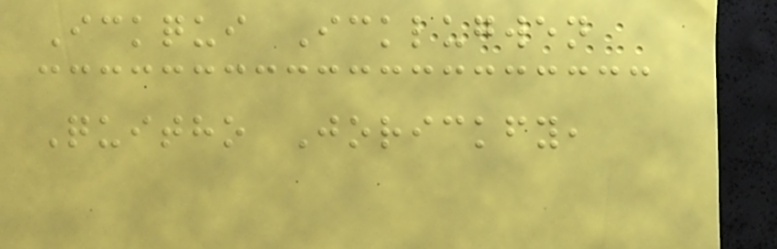Ickqui Icklugwen
Quitho Jorickfy,
